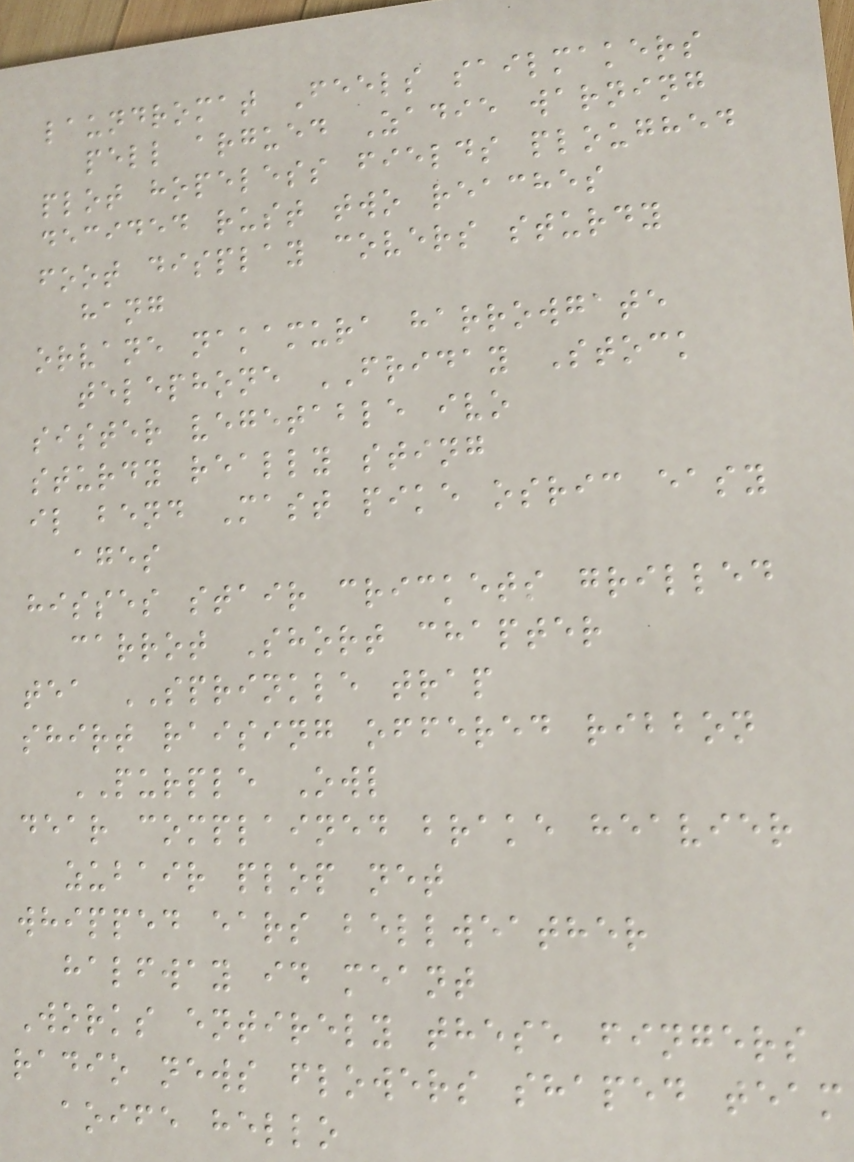laundromat Feels sailmakers
pell argued Zadie warning
plot hopeless fields ploughed
decided rust two reaches
foot display covers sturdy
hang
orvane nakamura harrowgate
telephone FRIDAY Stock
sister vegetable ivo
sturdy really sting
il bend Mast pike osric easy
ages
hisses stair crickets grilled
carrot Short chapter
tea SPRINKLE trap
shirt raising offered ribbon
PURPLE Owl
dear complained brake heavier
zubair plop net
whipped ears bellweather
halfway id meant
Works entirely these fingers
radio news flowers shaped team
aoife hello
